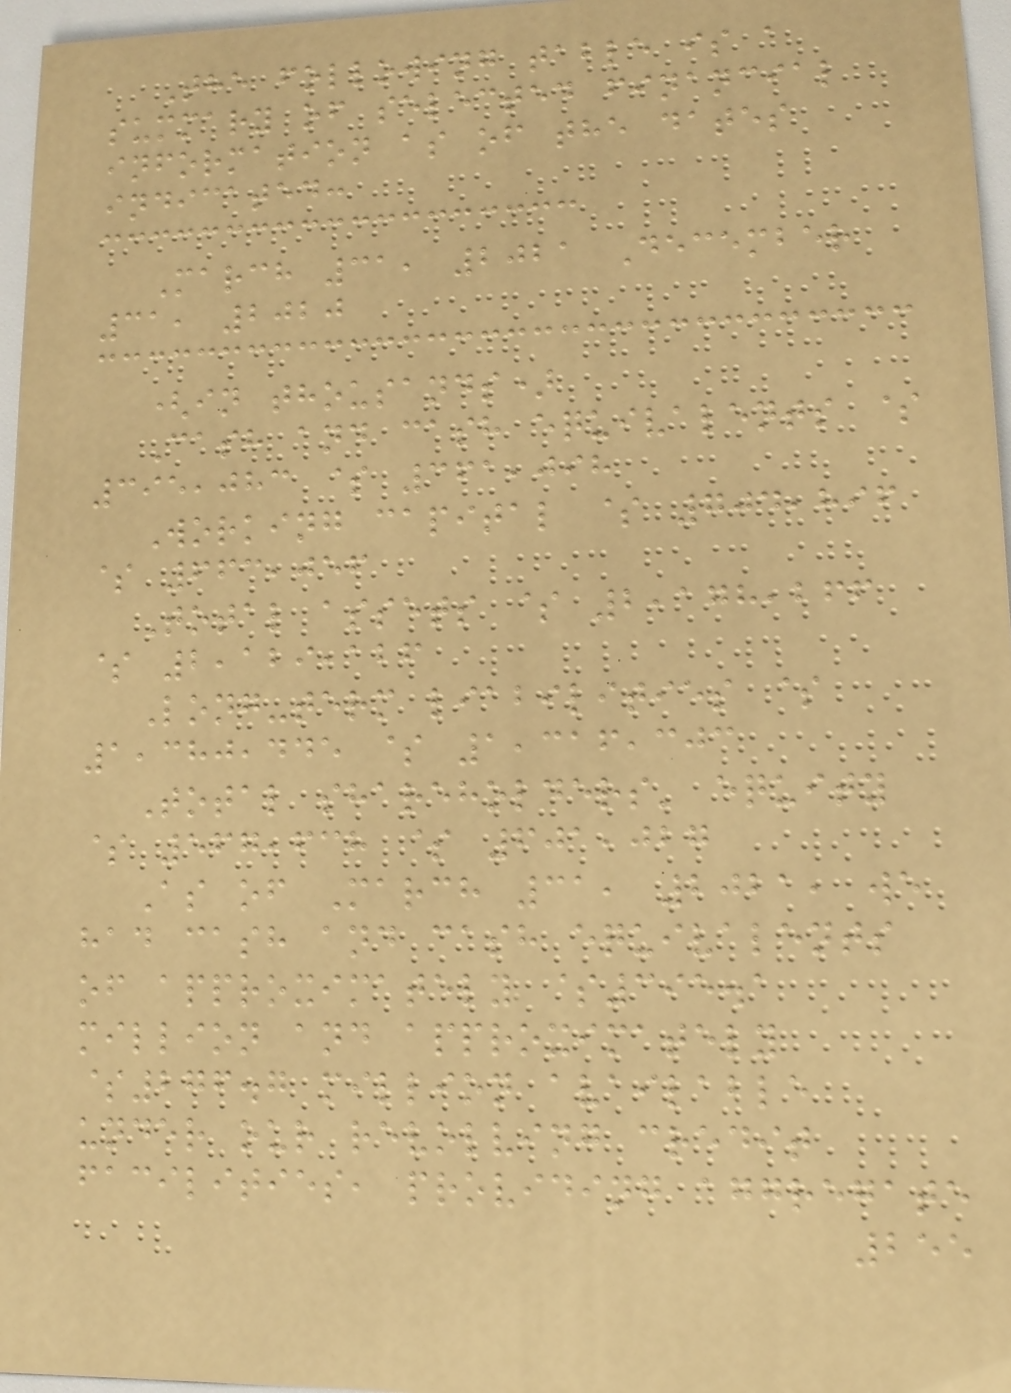The following table is a
summary of selected financial
information as of the dates
indicated:
March 31, 2021 December
31, 2020
(in thousands)
Cash and cash equivalents $
395,083 $ 361,098
Working capital $ 704,896
$ 663,056
Total assets $ 2,178,266
$ 2,129,126
Long-term liabilities $
1,380,445 $ 1,316,303
Total shareholders' equity
$ 567,638 $ 601,027
As of March 31, 2021, we
had cash and cash equivalents
of approximately $395.1
million and approximately
$276.7 million available
under our revolving credit
facilities, providing aggregate
255
